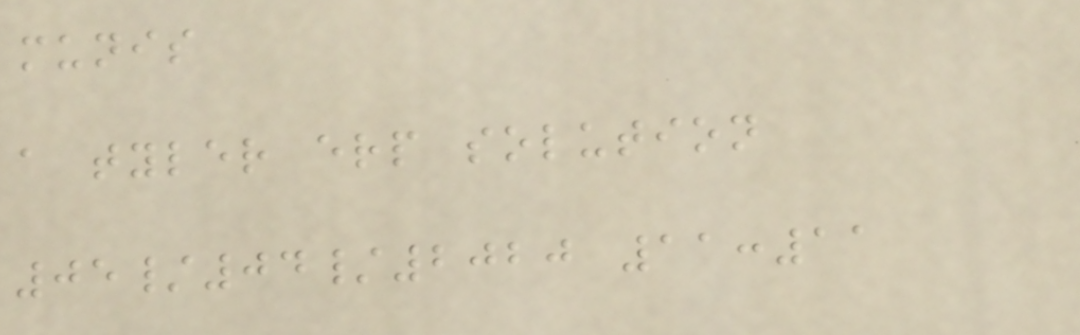munis
a tyler erp solution
05/04/2020 11:11
